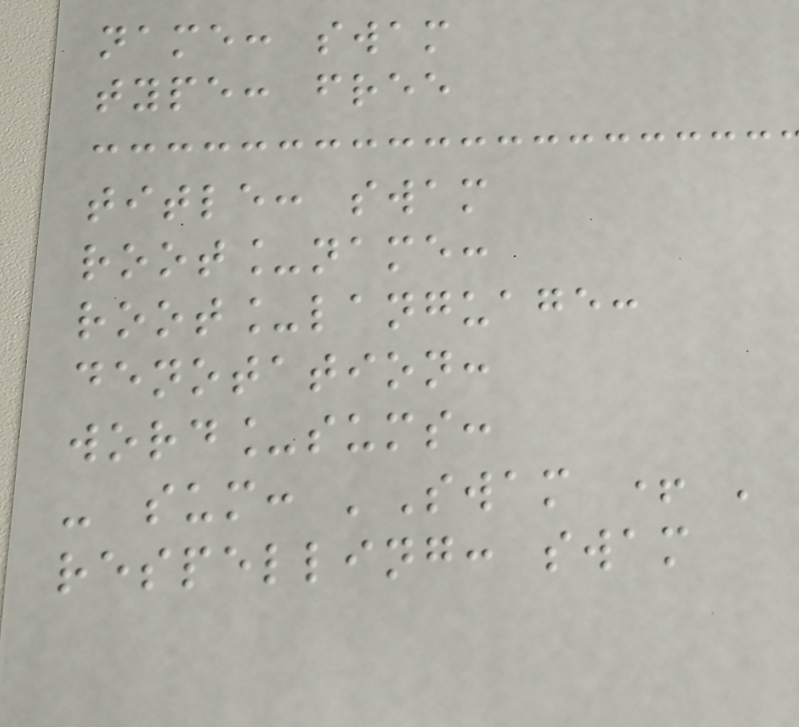name: swam
type: free
title: swam
root_name:
root_language:
denotation:
word_sums:
- sum: 'Swam + '
respelling: swam
